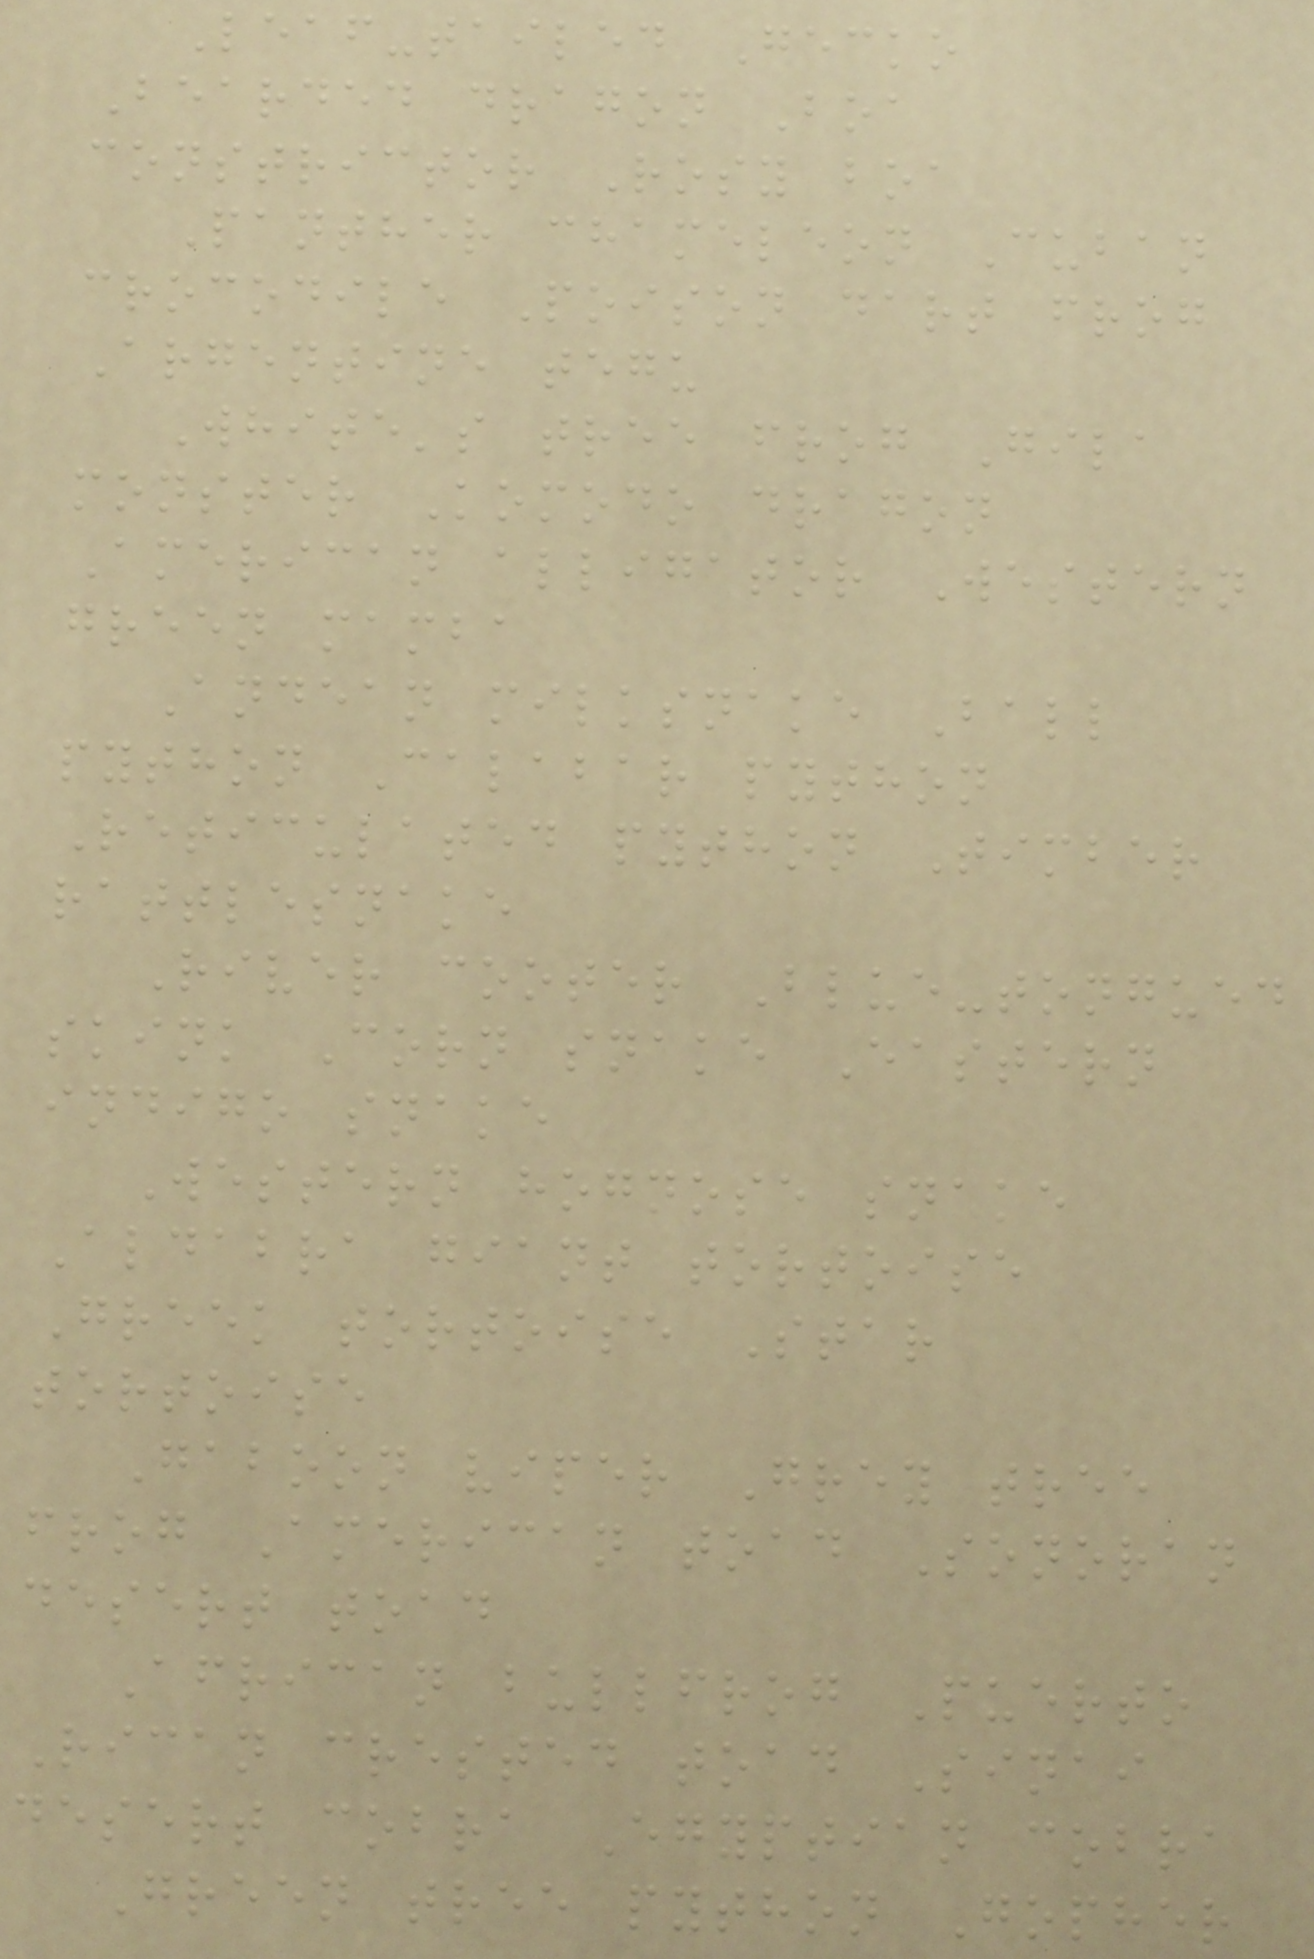Leaf-tailed Gecko
Bearded dragon Boa
constrictor Rosy boa
Panther chameleon Cuban
crocodile Poison dart frog
Argentine tegu
White's tree frog Gila
monster Komodo dragon
American alligator Western
green mamba
Andean milksnake Ball
python Calabar python
Reticulated python Timber
rattlesnake
River cooter Blue-tongued
skink Corn snake Eastern
indigo snake
Western hognose snake
Aldabra giant tortoise
Greek tortoise Star
tortoise
Gaboon viper Grey tree
frog American toad Sonoran
desert toad
African bullfrog Puerto
Rican crested toad Sinai
desert cobra Egyptian cobra
Green tree python Gopher
